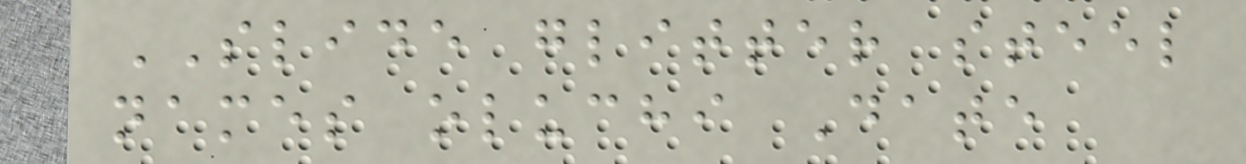SLIDE glitter steel
names oluchi Date
